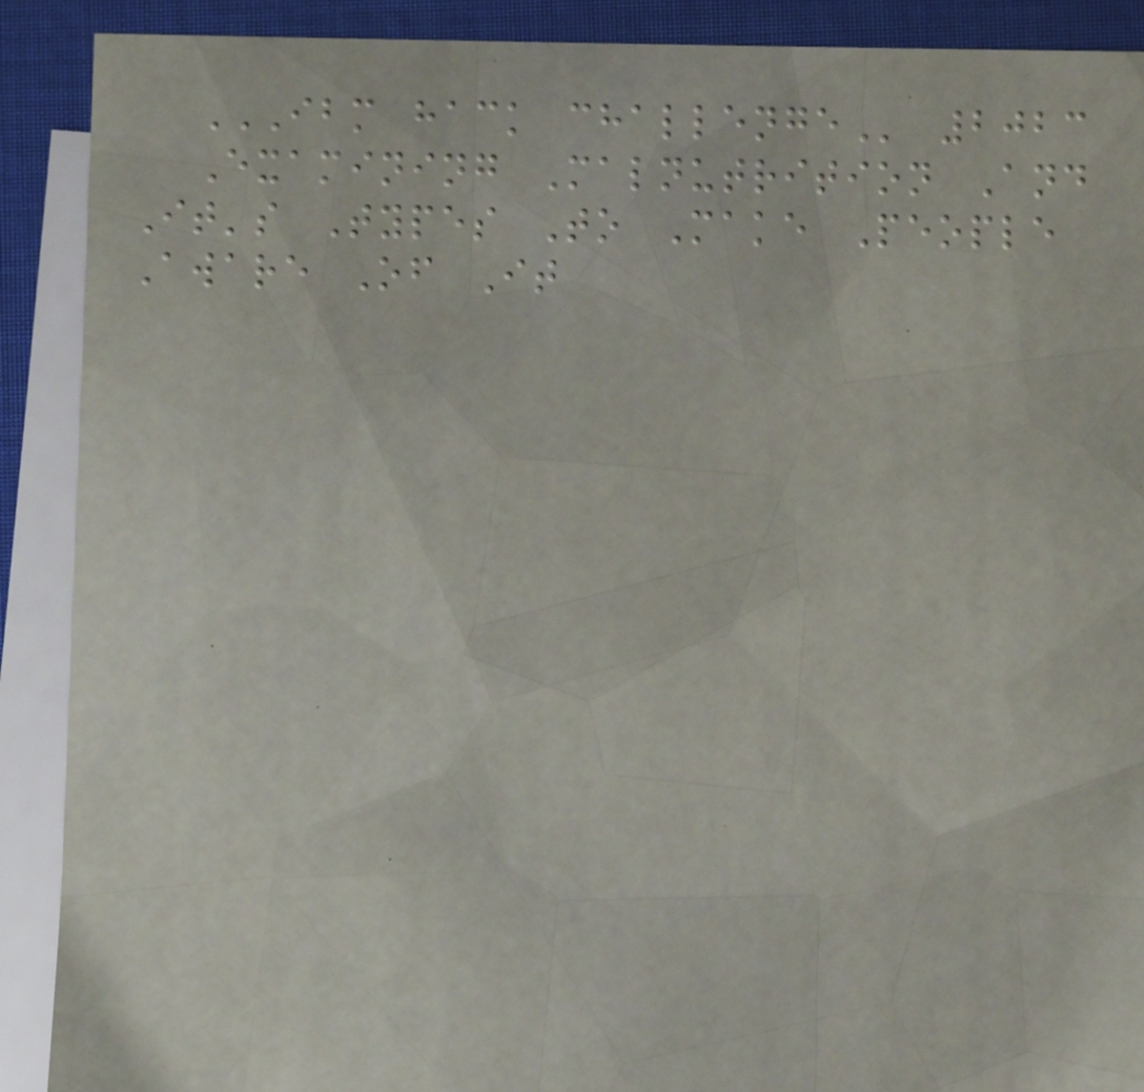IBM HACK CHALLENGE 2023
Examining Malnutrition And
It's Types To Make People
Aware Of It
